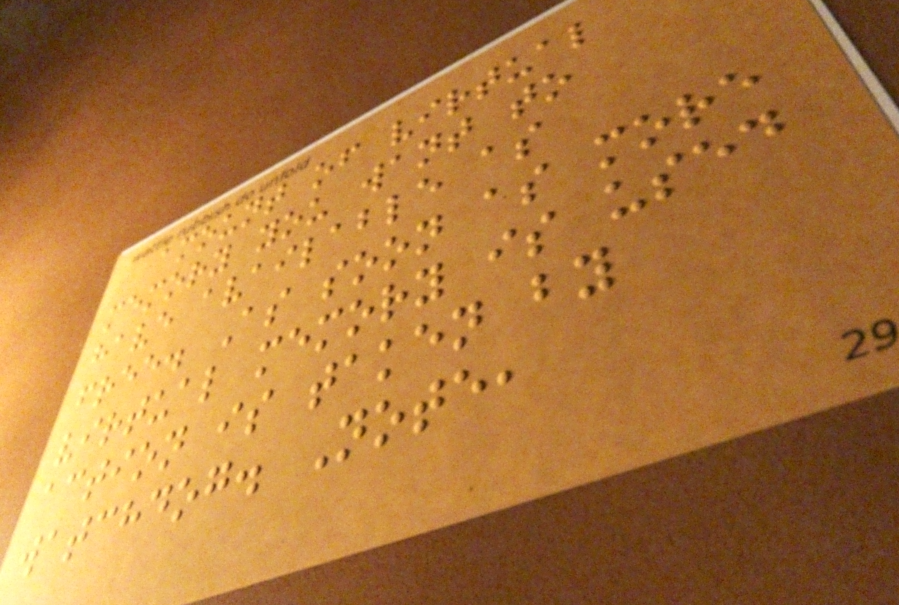amount of virtual
memory you want to
have available as
free. As soon as more
virtual memory is used
action is taken by
watchdog. Note,
